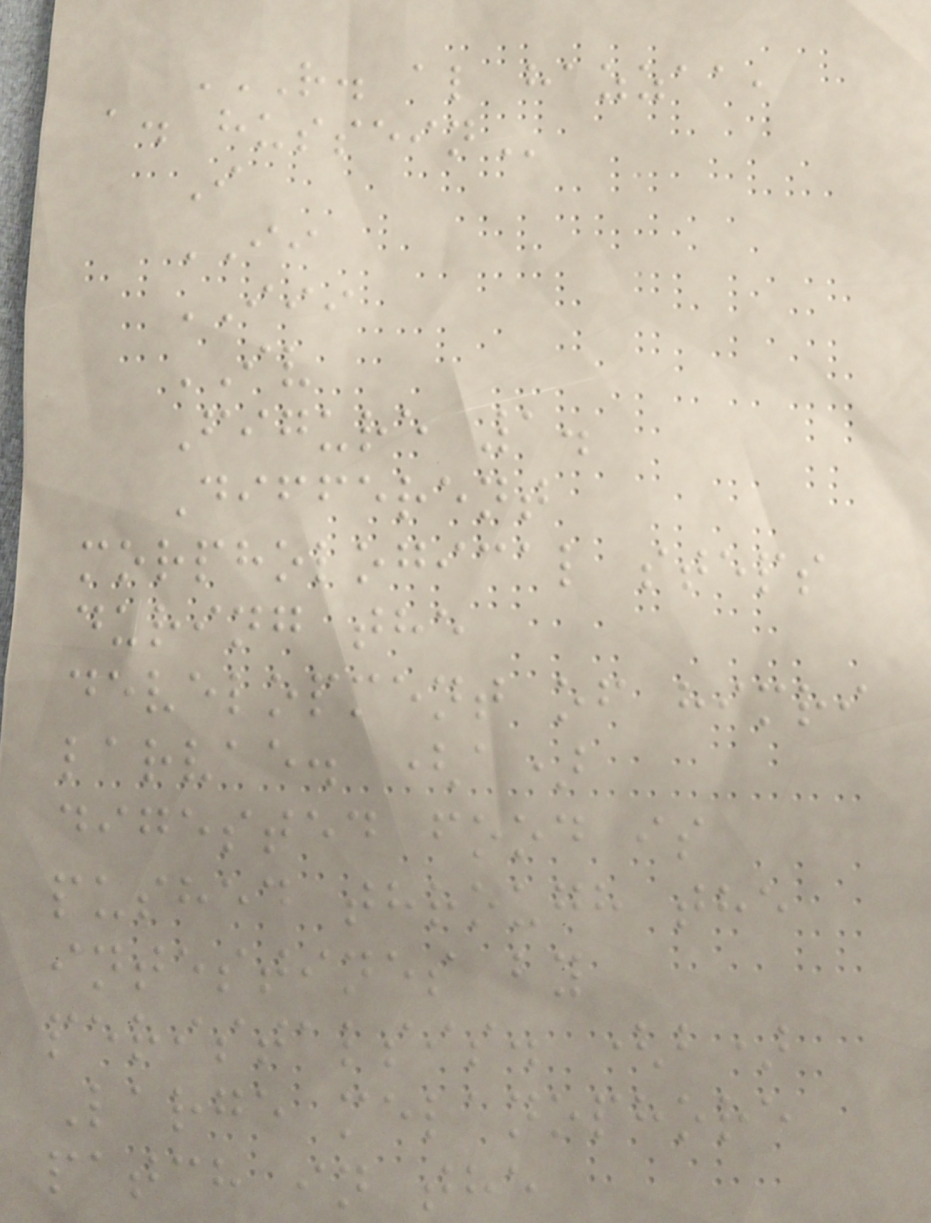R. AL HAZZAA,
A. HUSSEIN
I
II
III
IV
Figure 1.
Different
morphological steps
during the
development of himri
larvae. (a)
digested food is
pushed through the
intestines by
peristalsis. (b)
Large melanophore
patch in the
